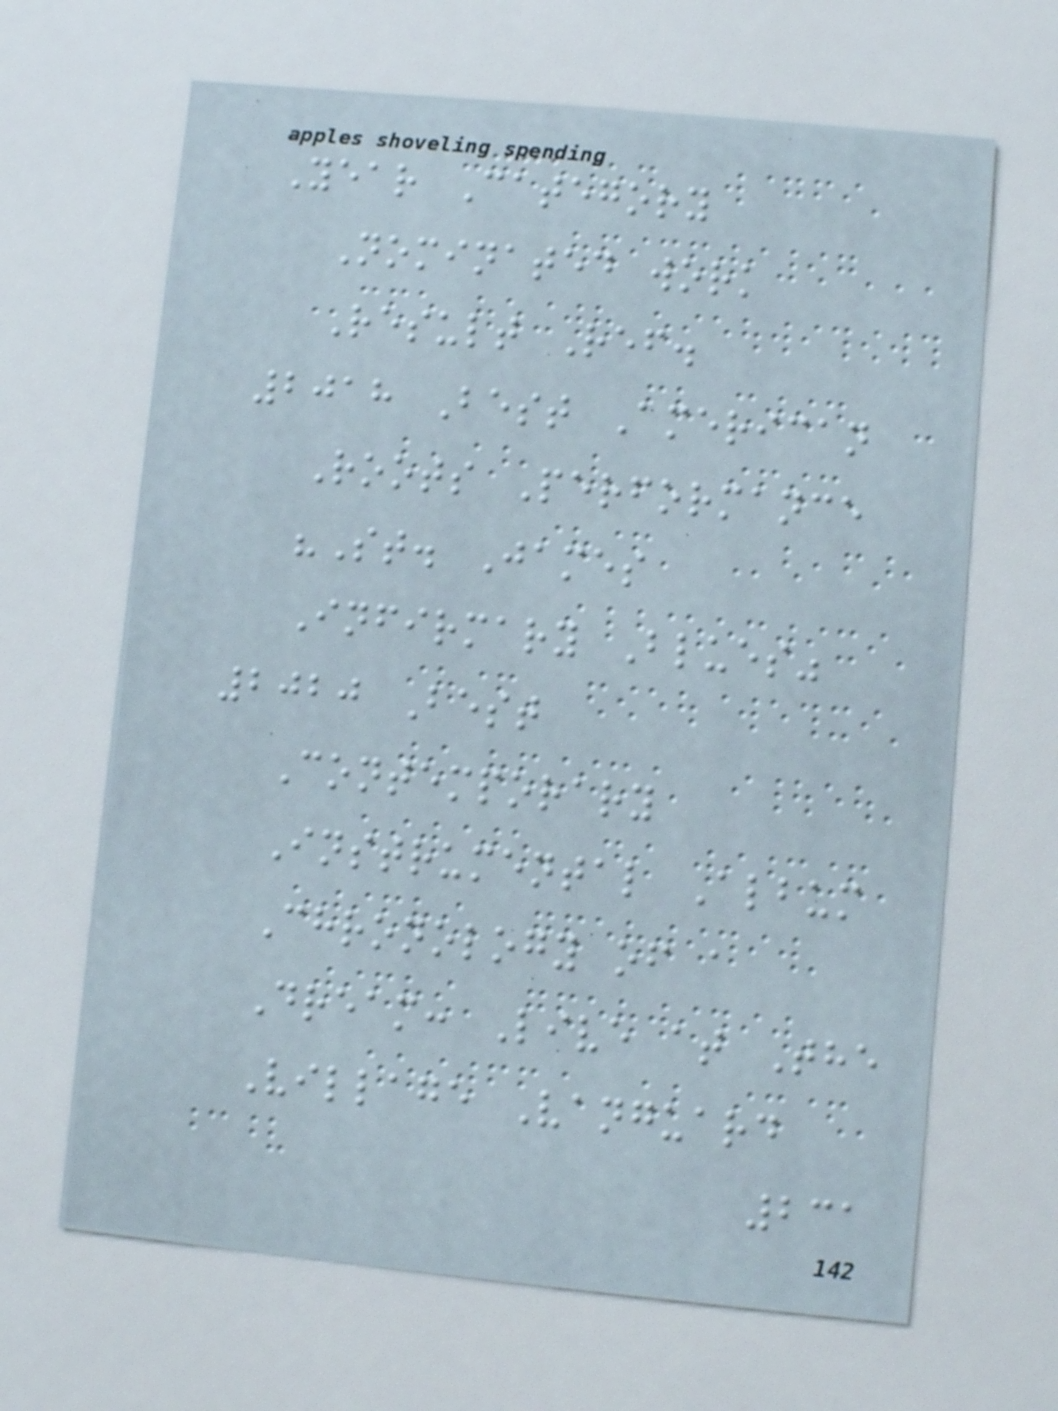Year Category
Nominated work
Result Ref.
2018 Best American
Roots Performance
"St. James
Infirmary Blues"
2020 Best
Contemporary
Instrumental Album
Chronology of a
Dream: Live at The
Village Vanguard
231
